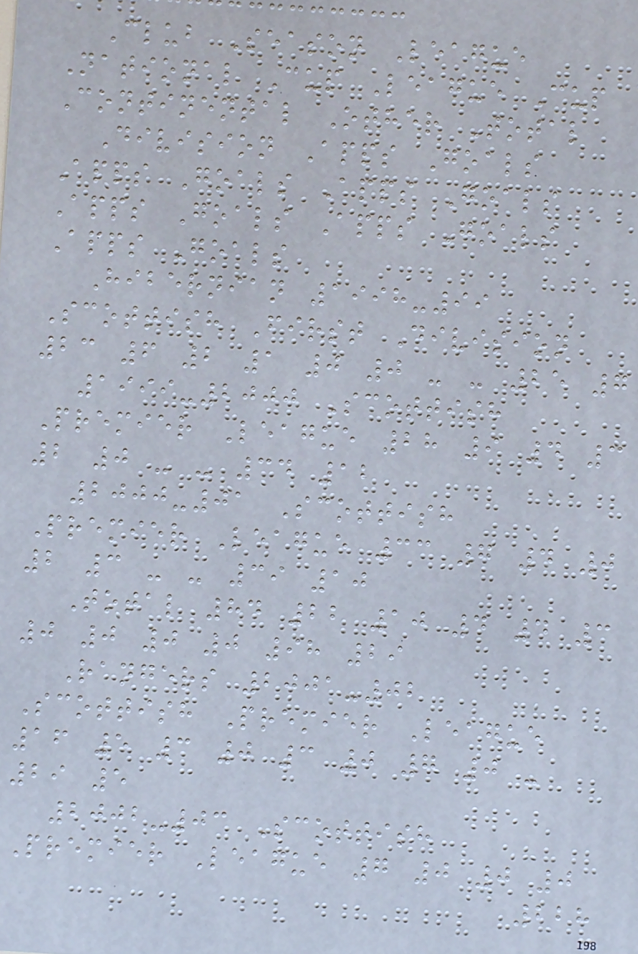Club Season League
National Cup League Cup
Continental Other Total
Division Apps Goals
Apps Goals Apps Goals
Apps Goals Apps Goals
Apps Goals
Hibernian 1998-99
Scottish First Division
23 6 2 1 0 0 - - 25 7
1999-2000 Scottish
Premier League 28 9 4 3
2 0 - - 34 12
2000-01 Scottish
Premier League 33 7 4 0
2 3 - - 39 10
Total 84 22 10 4 4 3
0 0 0 0 98 29
Rangers 2001-02
Scottish Premier League
16 5 3 0 3 0 7 0 -
29 5
2002-03 Scottish
Premier League 7 0 0 0
228
